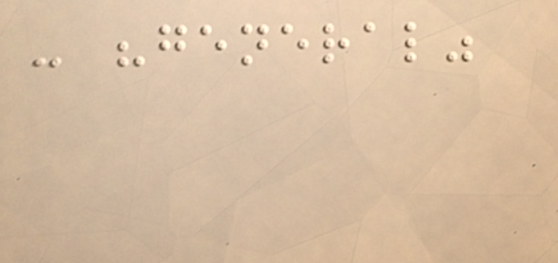- "general"
